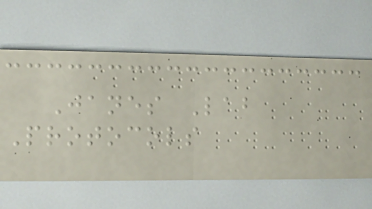Janes Lab
Protocols
